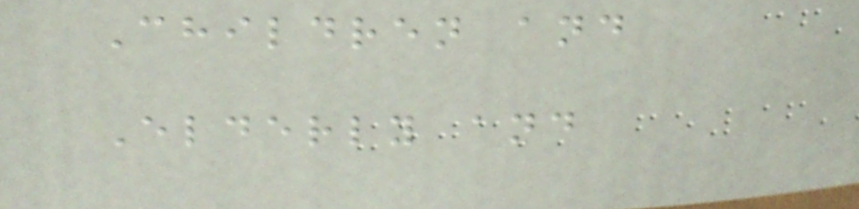Children and
Elderly and
